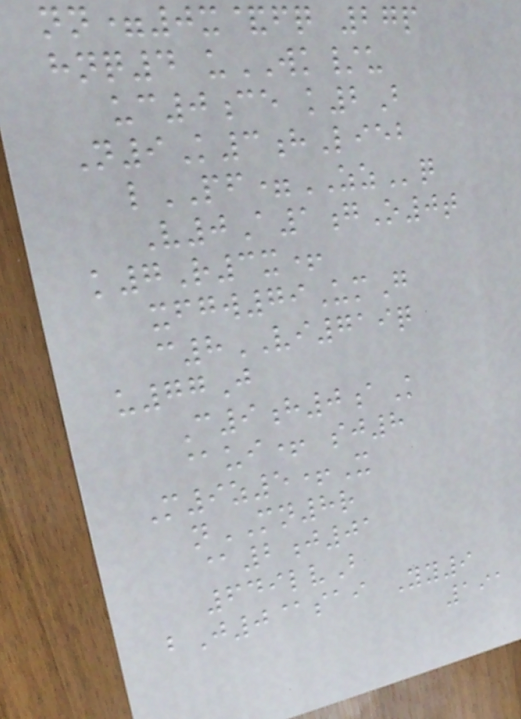nn=0x&fq 27p
hnq4 uWK/u
uc0ce k2B
N9K3hLieb
lPF=ZZq
V0A1gO0t
k7R3x+
xfgw79UmG
c8VI719q
u77J
C9h0aK
@ui+ sj8
M9z5+X
nMN8r
@2j01
649lvB
bJ0@sai Yy9
191
